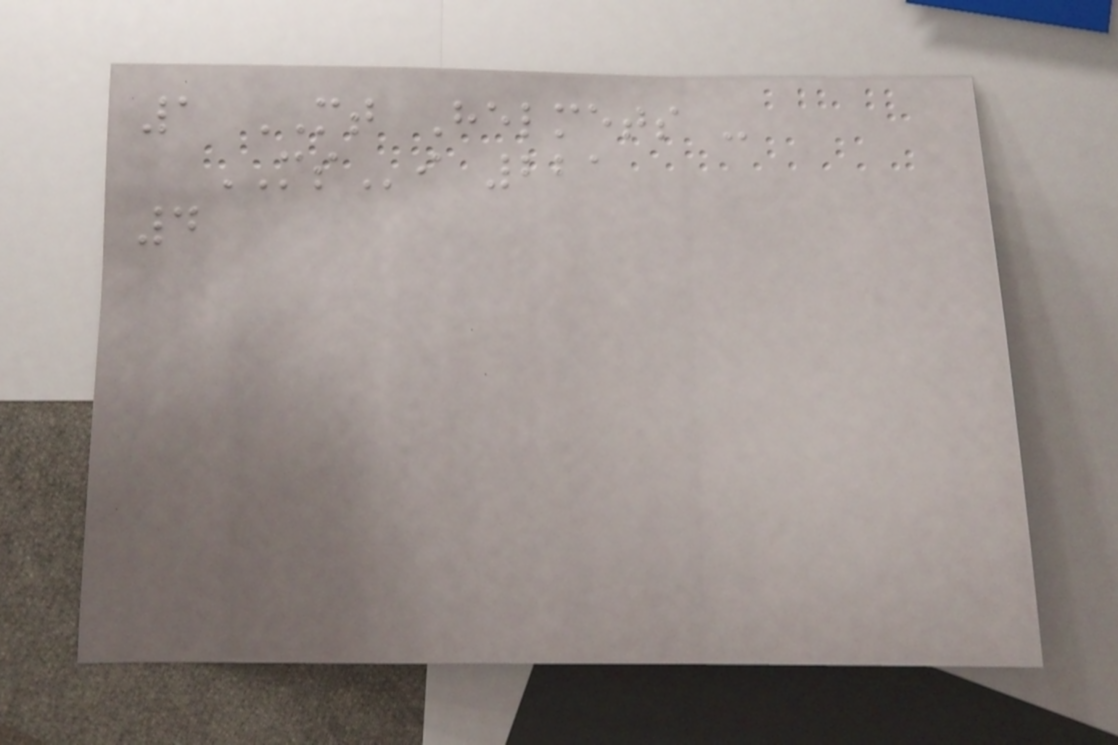1 MT Helmets -
MSi 221
4
